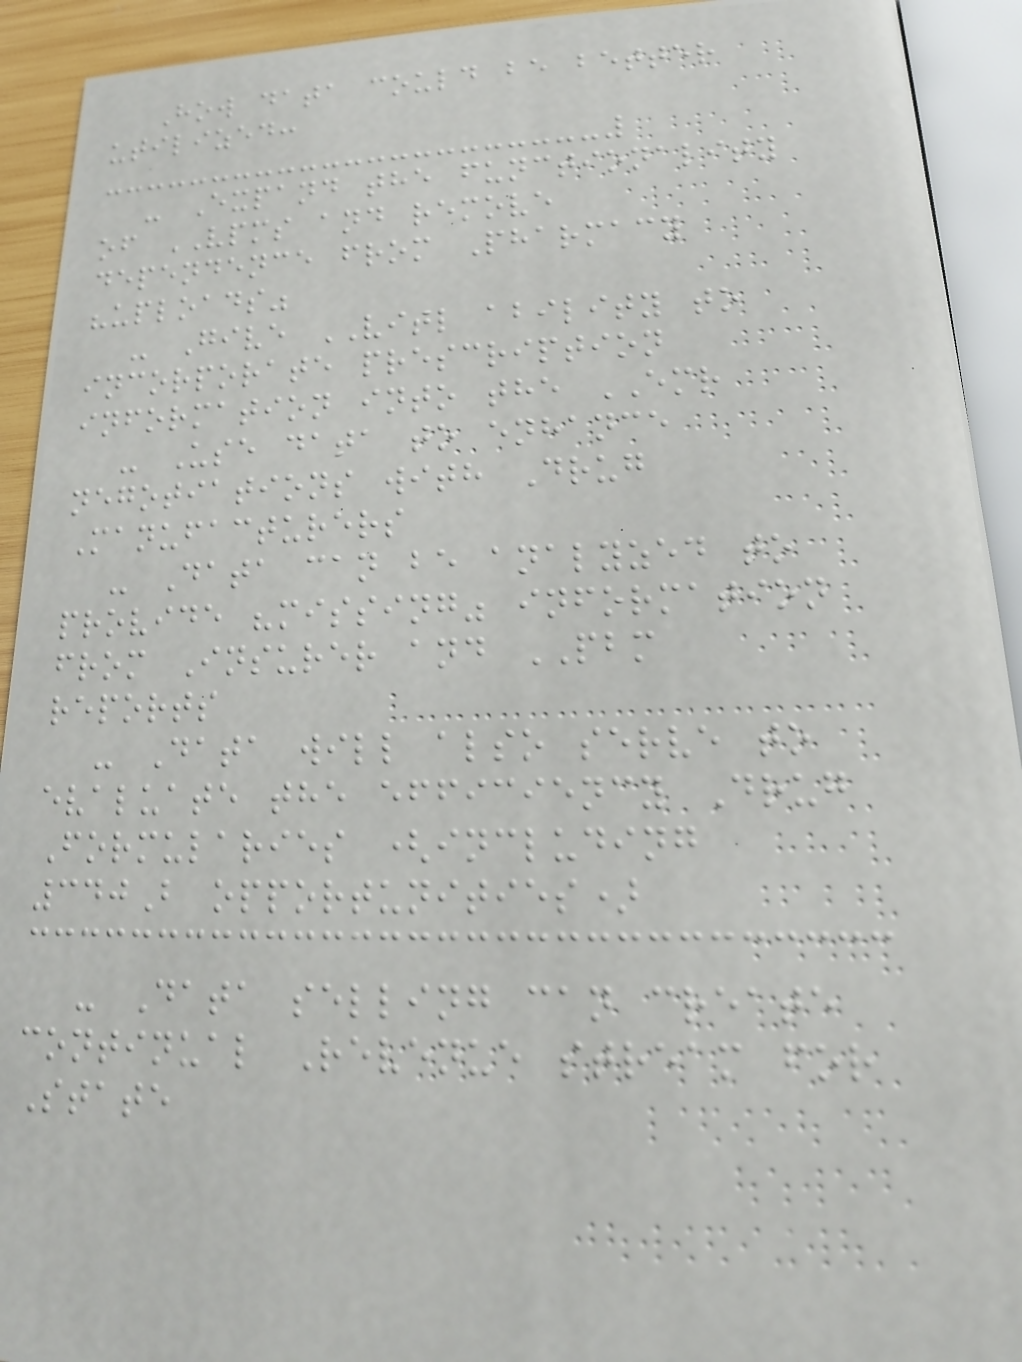How data could be better
utilized:
- Expand the functionality
of VPMS and remove
dependence from Pharmacy
"uploads"
- Give VITL ability to
incorporate prescription
information into the EMR
- Use data to enhance
negotiations with Drug
Manufacturers
- Data can be analyzed to
provide "missing" information
from Insurer and PBM
reports
- Data will also serve to
evaluate the efficiency Drug
Formularies (including
340B opportunities)
- Data selling can create
continual Revenue stream for
State
